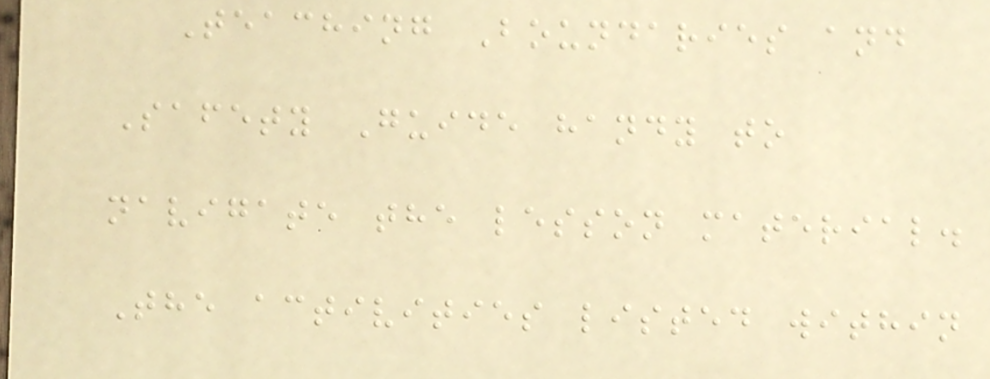Teaching Boundaries and
Safety Guide handy to
navigate the lesson material.
The activities listed within
